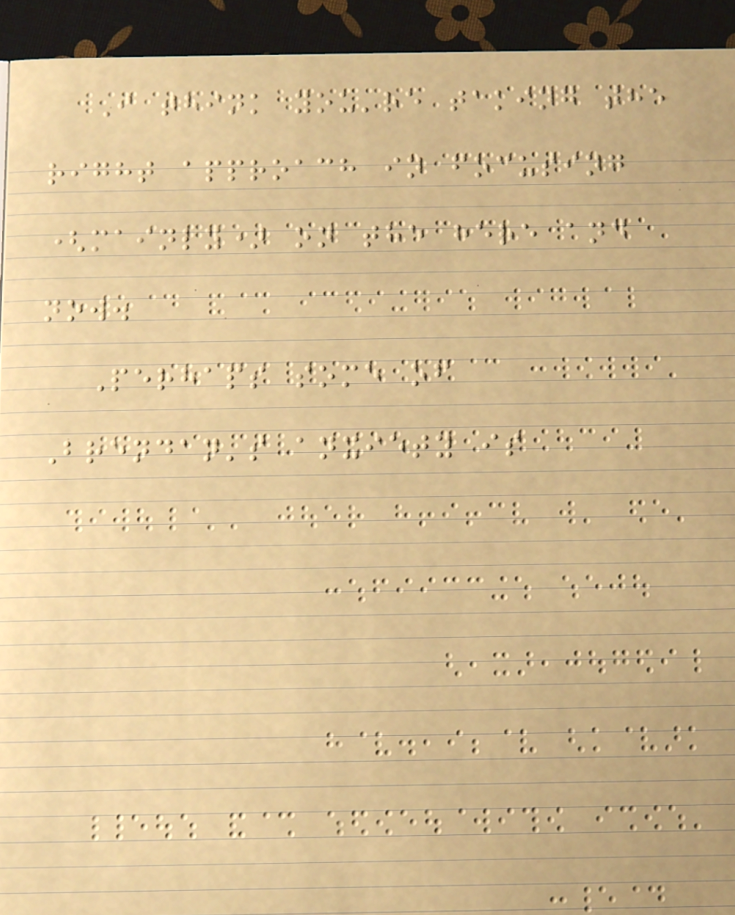I think you're taking the
right approach in focusing
(mainly) on the here and
now.
Perhaps some of
Brendan's anxiety is
